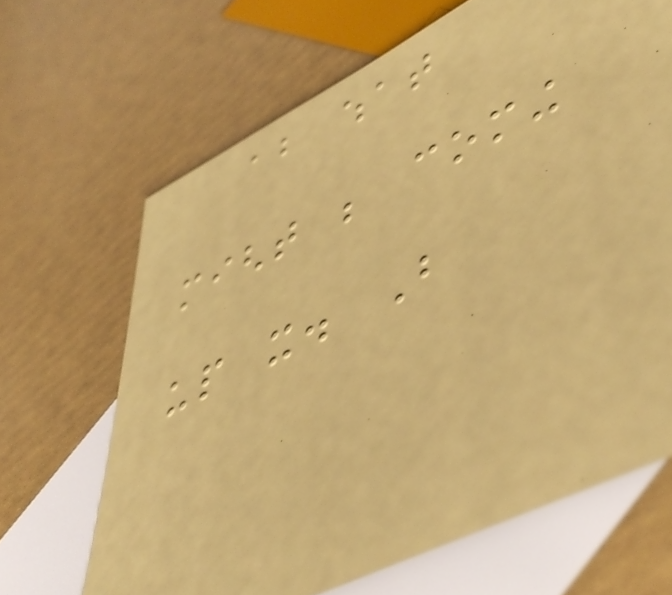about what
might be coming
up it. But
